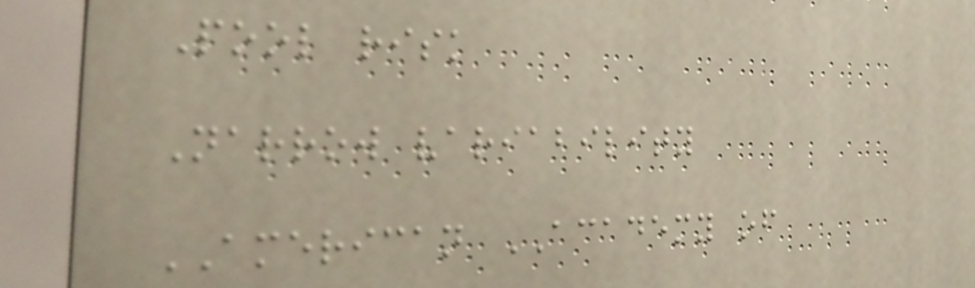Pool risk
Narrow variability
AMERICAN ACADEMY of
